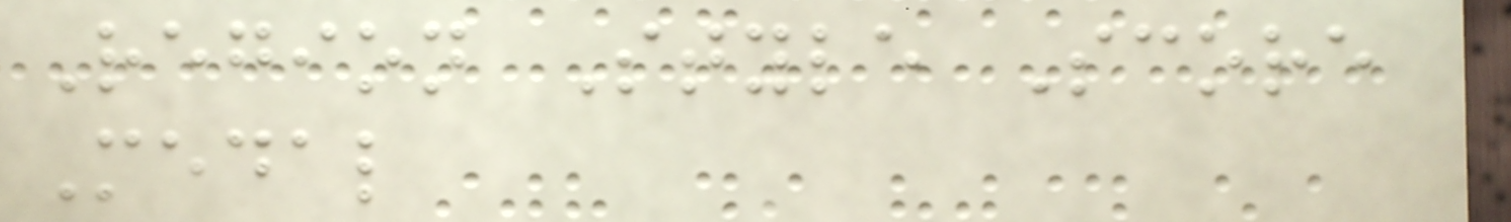Region Style Score
Medal
